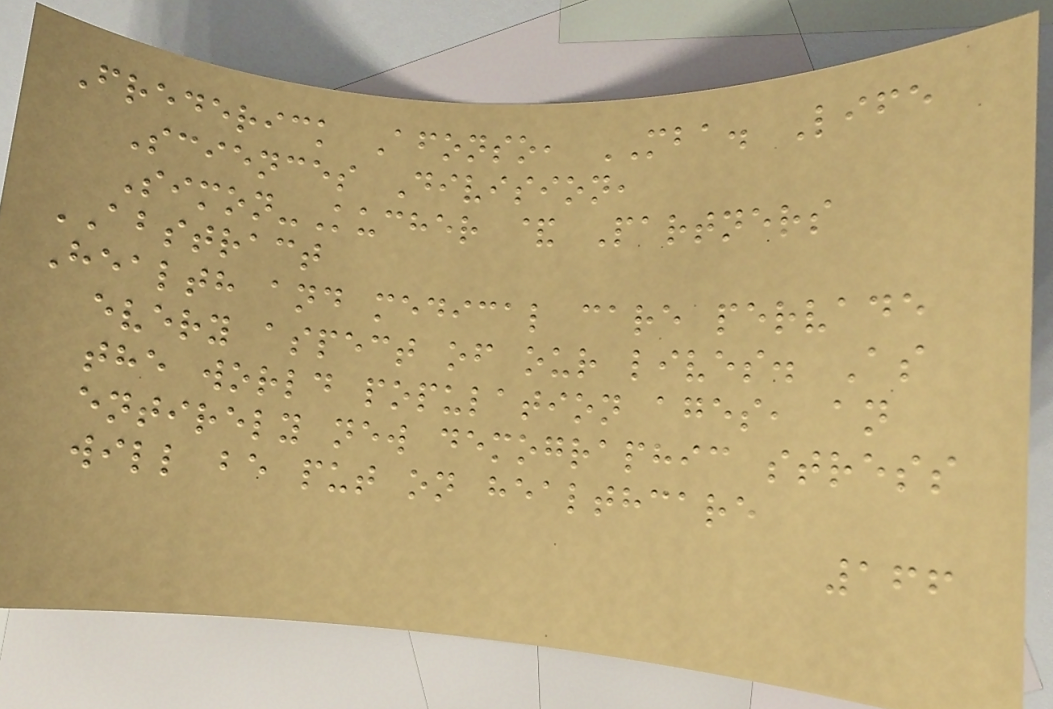Frederick Afonso, MBA. Life
Sciences Division,
Simon-Kucher & Partners
ABSTRACT
Health and medical care pervade
every aspect of our lives. As
the world population ages, an
entirely new demographic stress
will be put on healthcare
166
